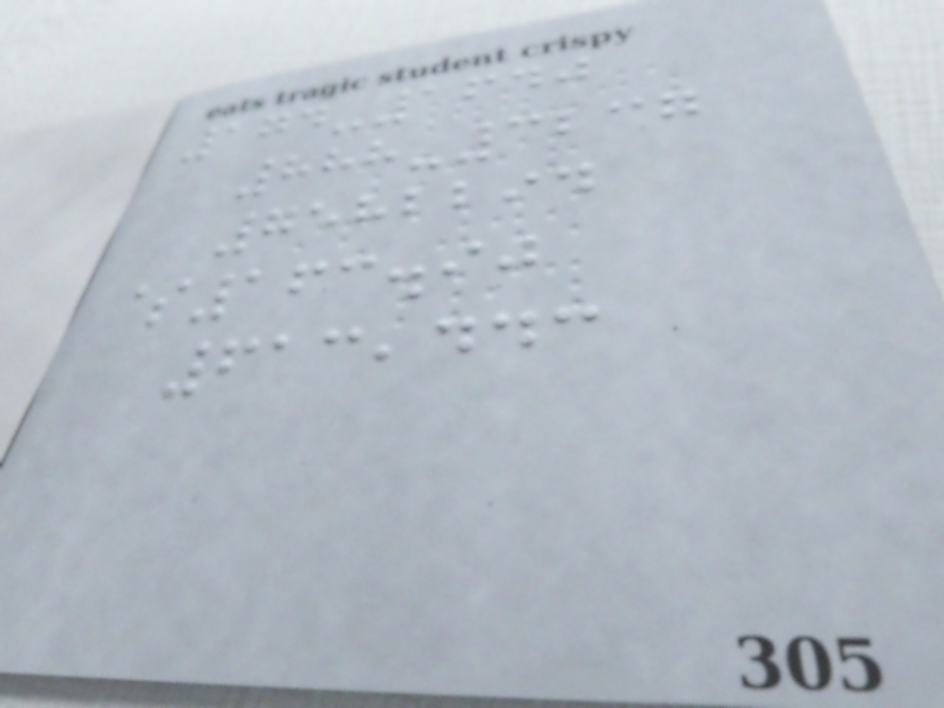174-1640
888-3237
7582294
$163.90
613,443
